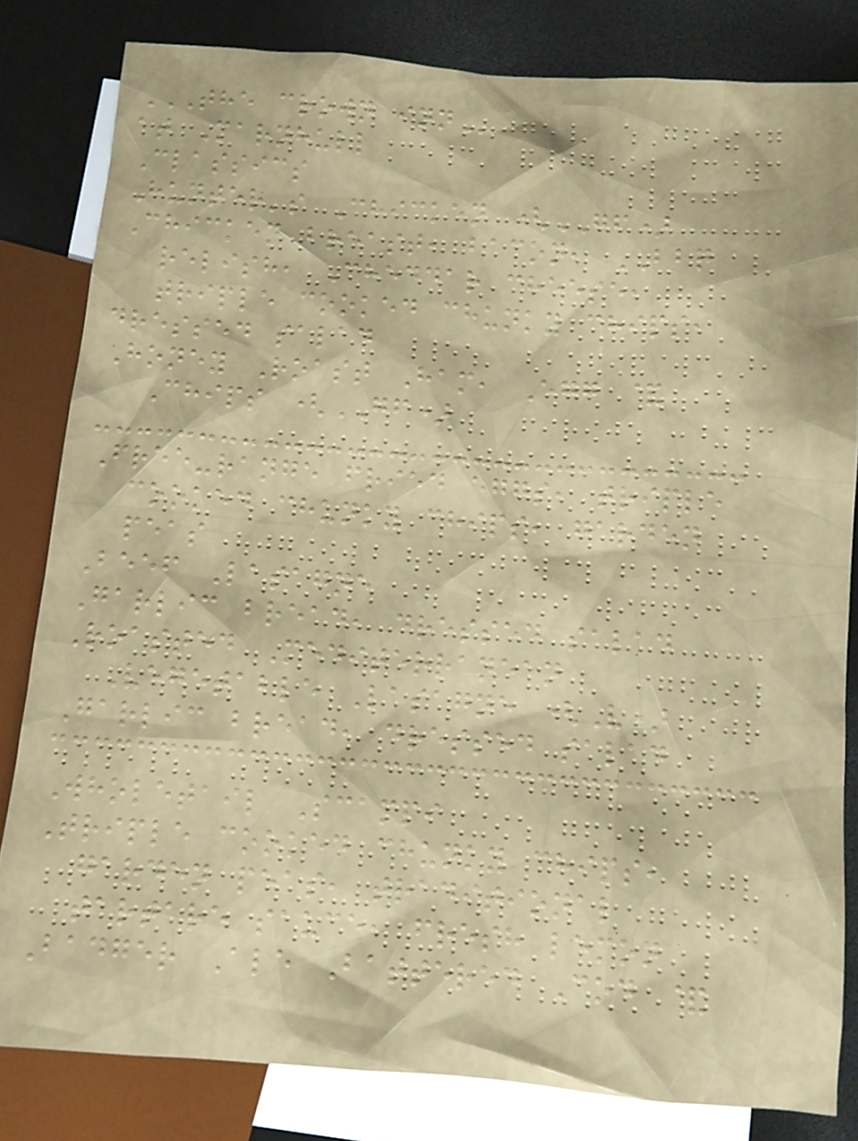THE CROWN INN
at Marnhull
Classics
Hunter's Chicken (GF)
Chicken breast, bacon, BBQ
relish, Cheddar cheese,
triple cooked chunky chips,
dressed salad
Honey Roast Ham, Egg &
Chips (GF)
Free-range fried eggs, triple
cooked chunky chips, garden
peas
Beef Lasagne
Garlic bread, dressed salad
Roasted Mediterranean
Vegetable Lasagne (V)
Garlic bread, dressed salad
Wholetail Scampi
Triple cooked chunky chips,
garden peas, traditional
tartare sauce, fresh lemon
Badger Ale Battered Cod &
